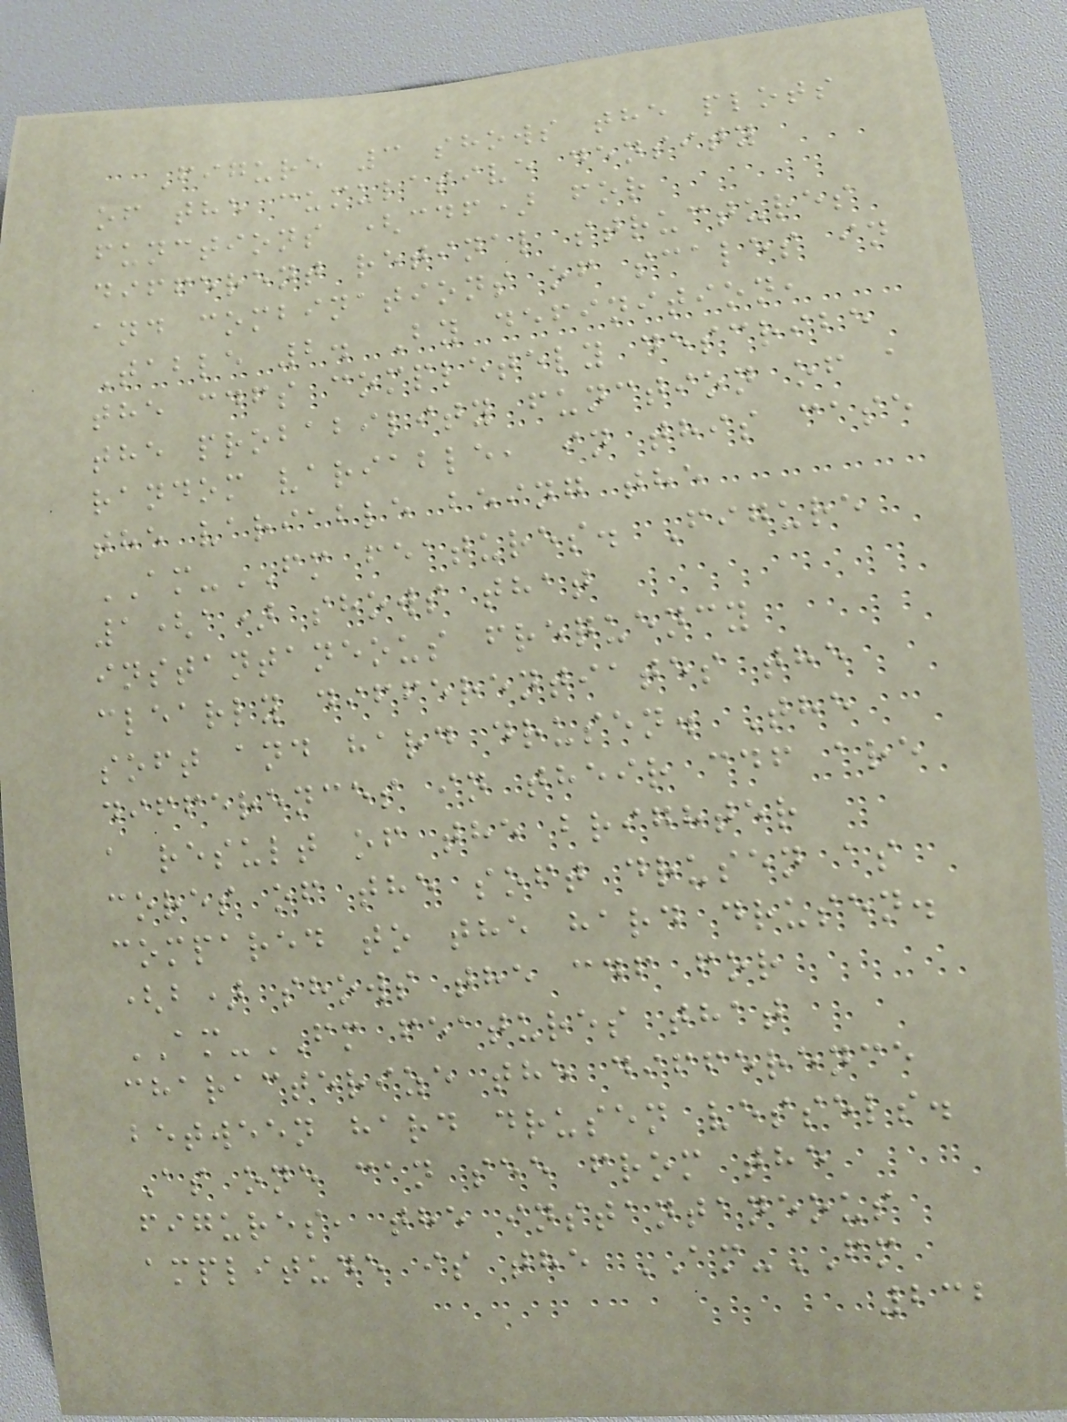Figure 3 shows the plots
of the cumulative density
functions (cdf) for
different retinal structures
and combinations of scales in
Table 2. By definition,
the cdfs completely describe
the probability function of a
random variable, in this case
the variable being the
AM-FM features. Figure
1(a) shows that
instantaneous frequency
clearly differentiates the
soft and hard drusen. The
differences in their cdf are
a result of the brighter
cores of the soft drusen as
compared to the hard drusen.
(b) shows the cdf for
AM-FM features that
characterize the difference
between hard drusen vessels.
As one can see from the
figures, the instantaneous
amplitude is the AM-FM
232
